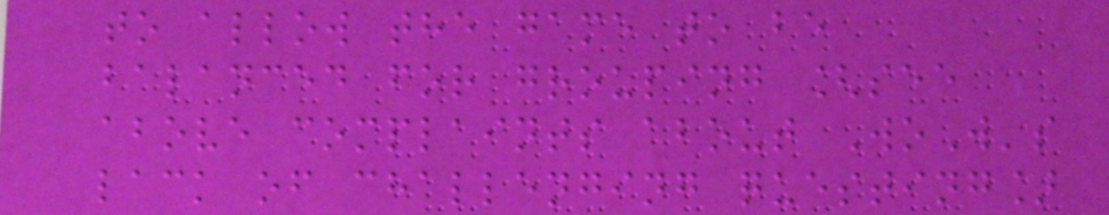to allow the game to be
balanced for grouping [see
above complaints about WoW's
lack of challenging questing]
